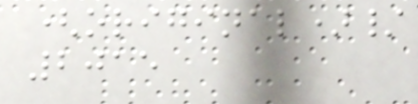(original)/
2015
